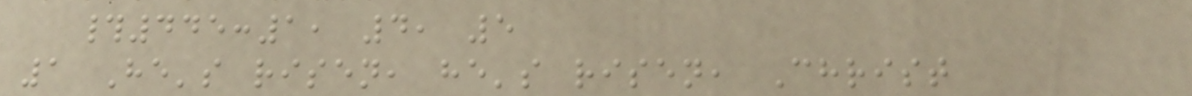#445:1, 4, 5
1 He's risen, he's risen, Christ
